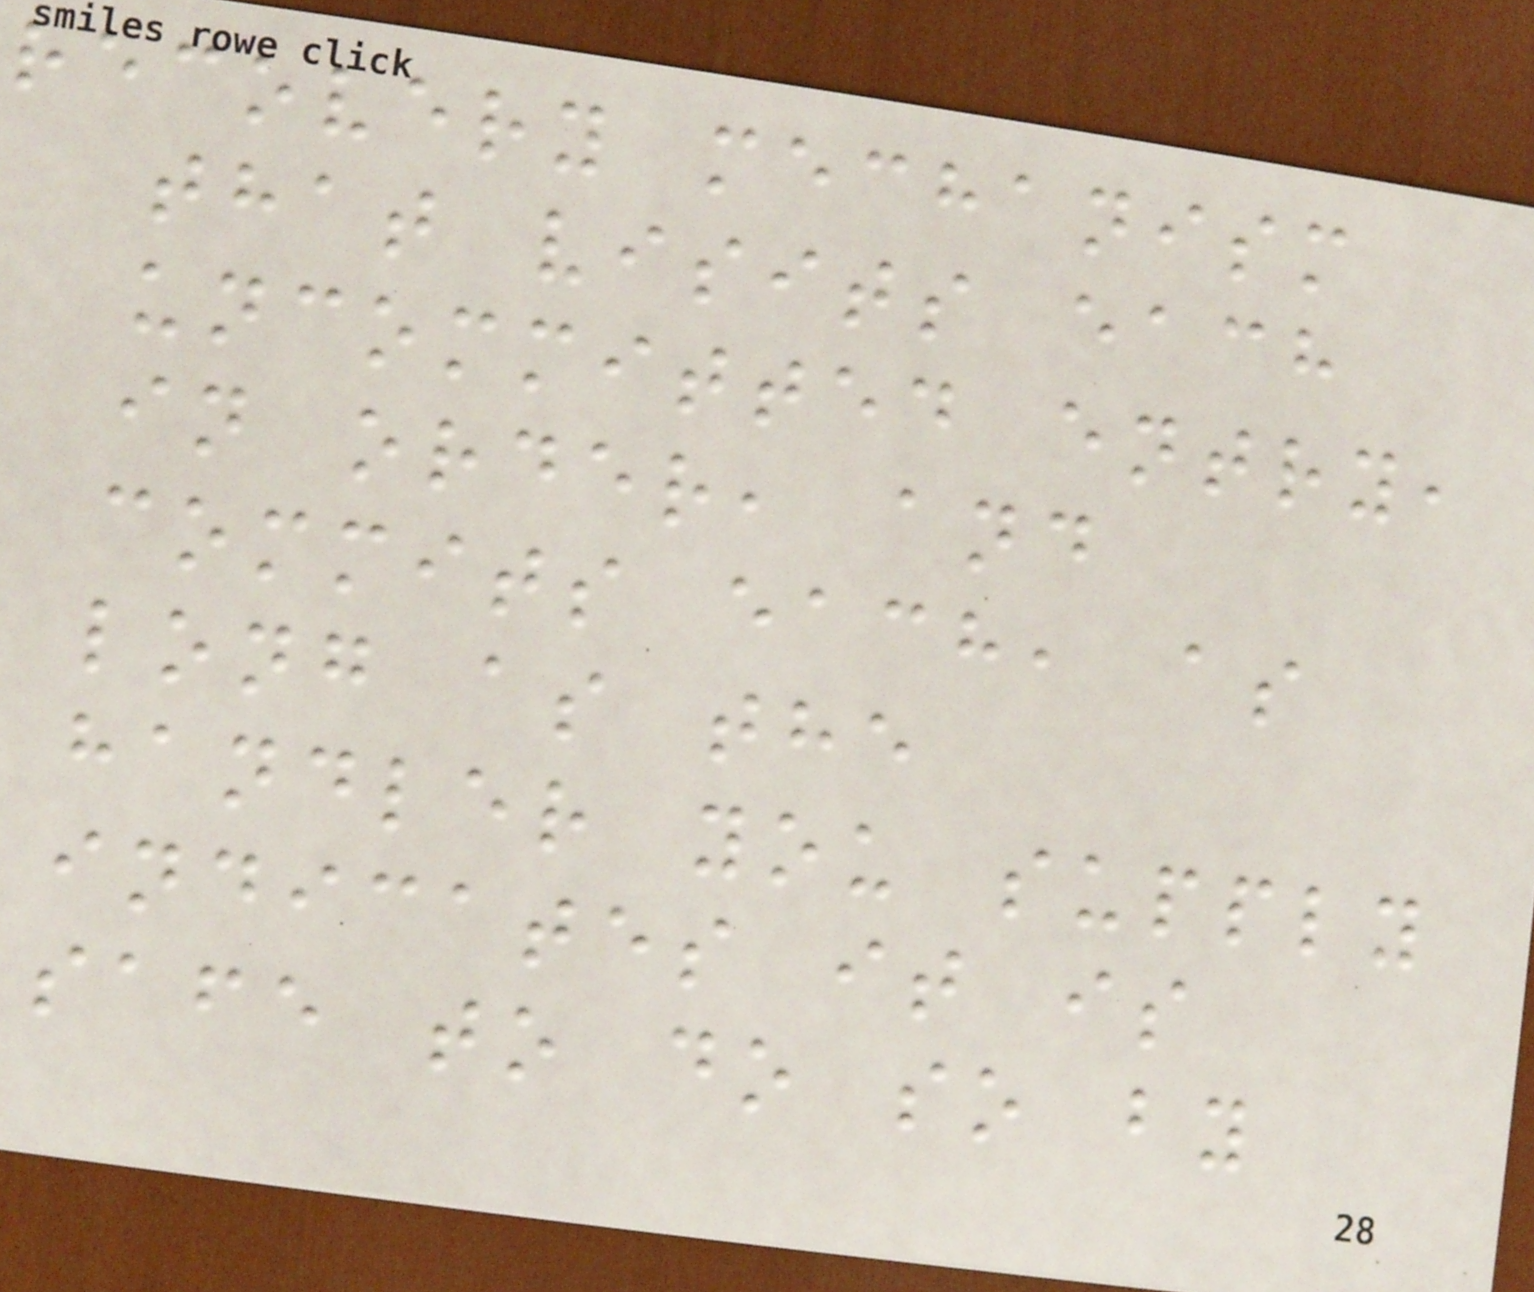recovery mechanism
that visits each
uncommitted entry,
in order, and
commits each, as
long as the
handler you supply
indicates it is
safe to do so by
